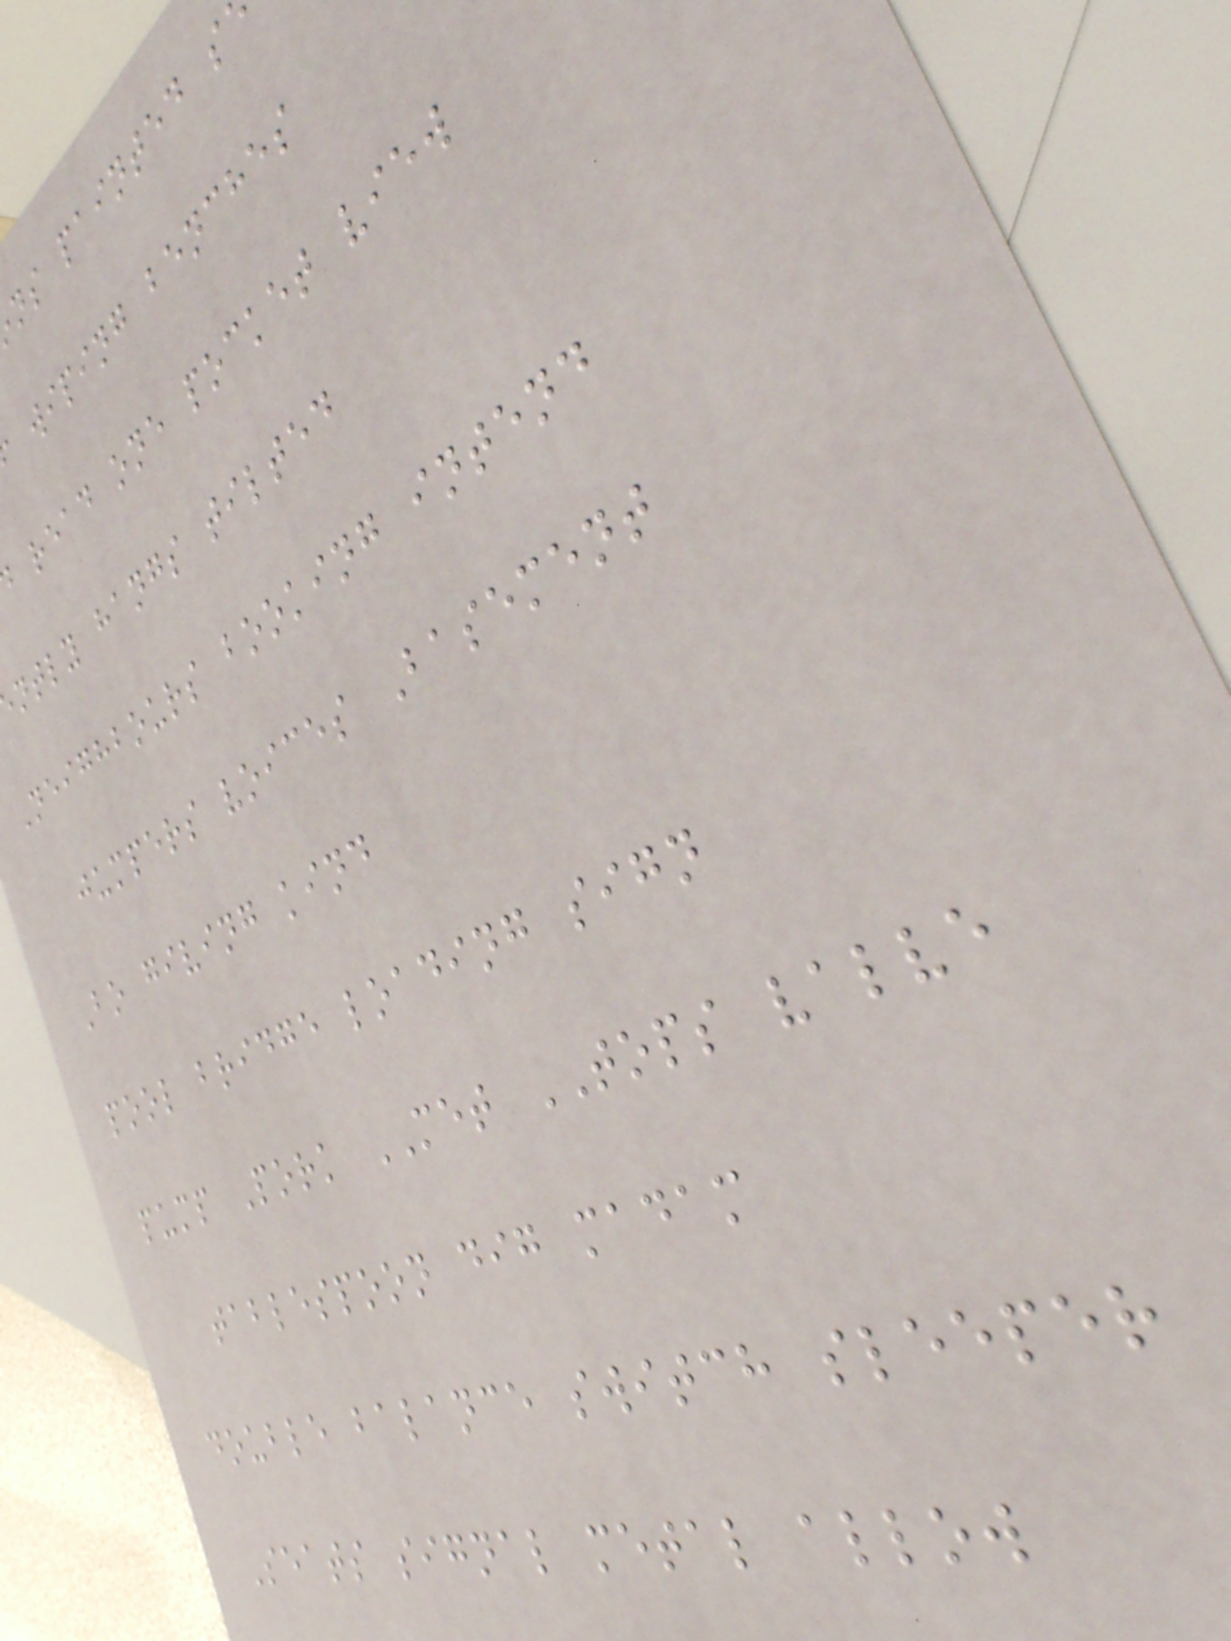ns painted s
wiping benches
read one pocket view
ntly hangs tilted
Neighbours booking intend
jumpers voices Basement
Bo giving kind
pool bridge loading sign
pump Pork MET TOPS valve
tablespoon dig madam
double balance switch sleeper
Seats signal metal allow
